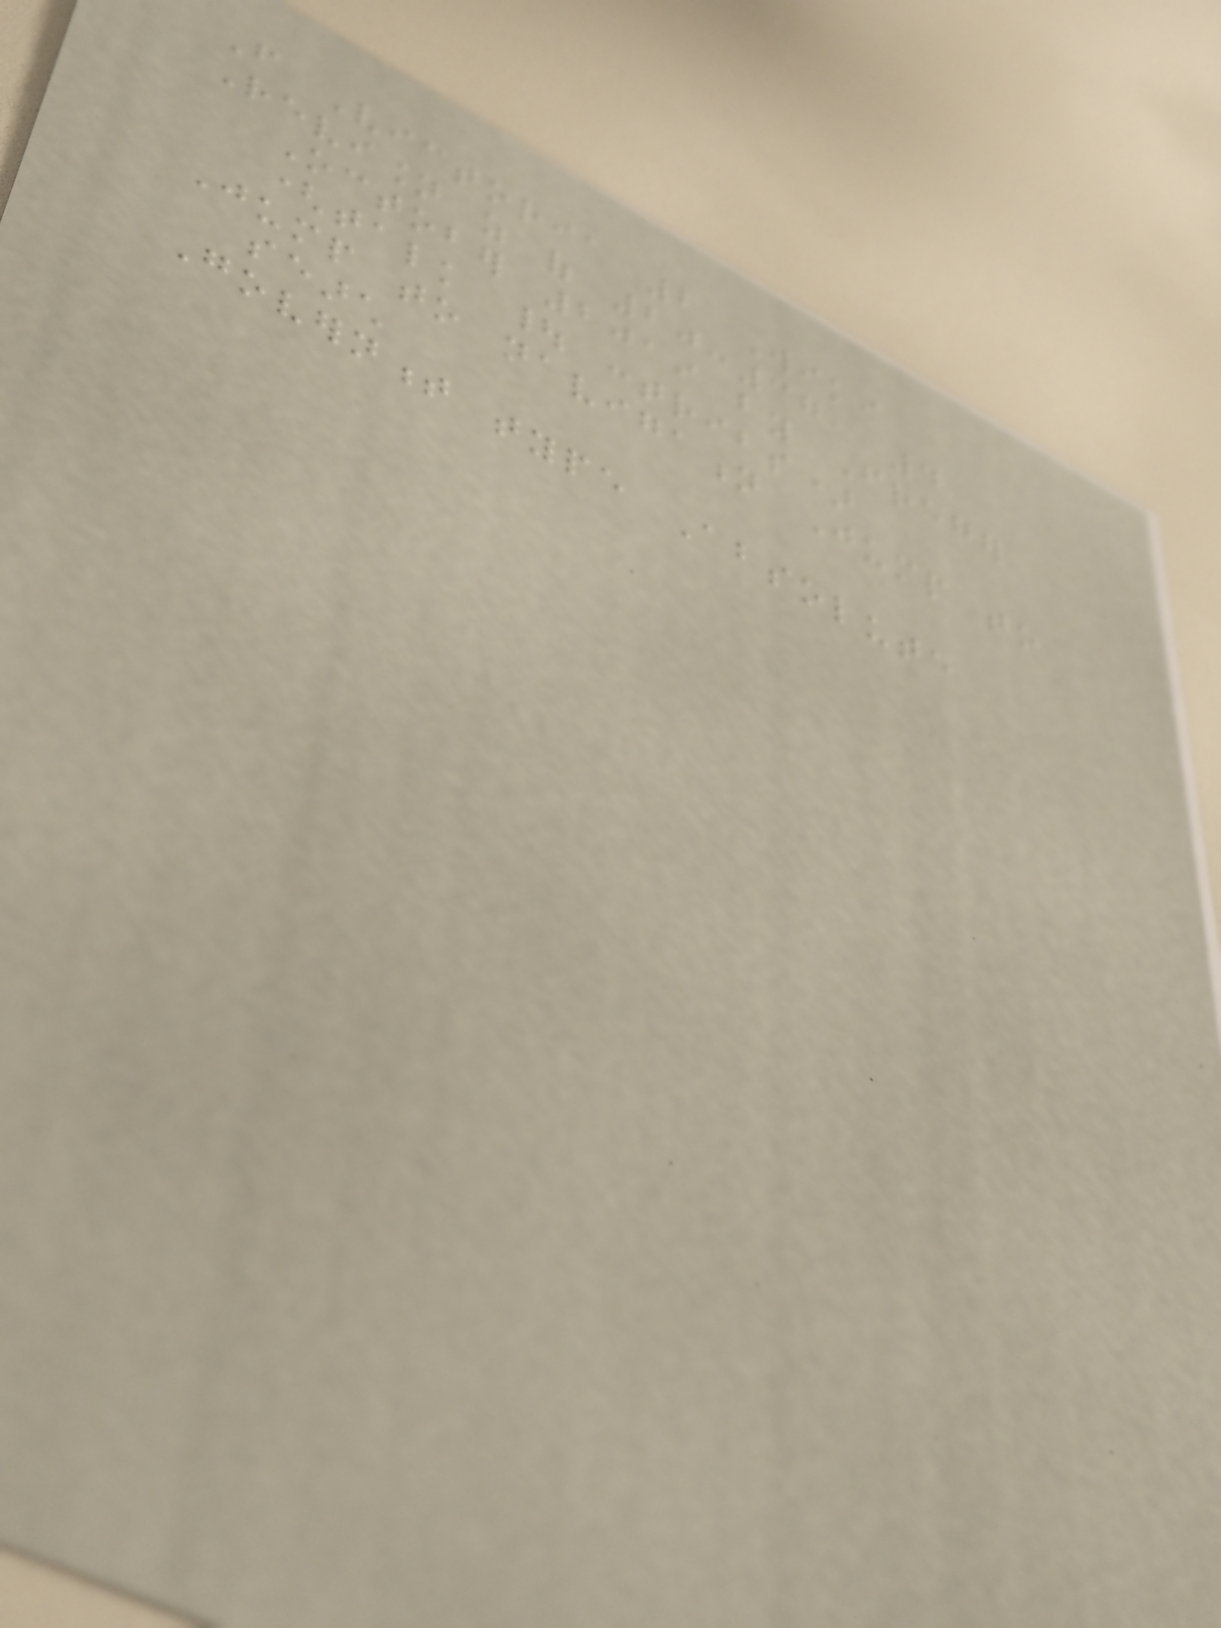From Victoria 2 Wiki
Revision as of 20:37, 4
October 2019 by Freger
(talk | contribs)
Jump to navigation Jump to
search
Government type Absolute
